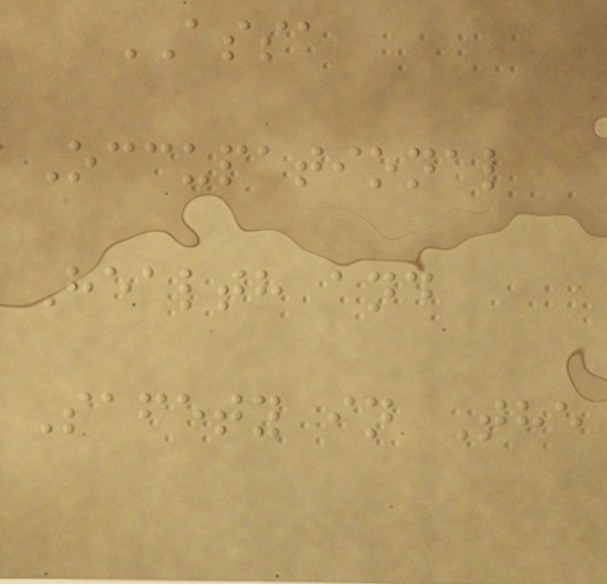ASSA
Occupational
Health and
Safety in The
